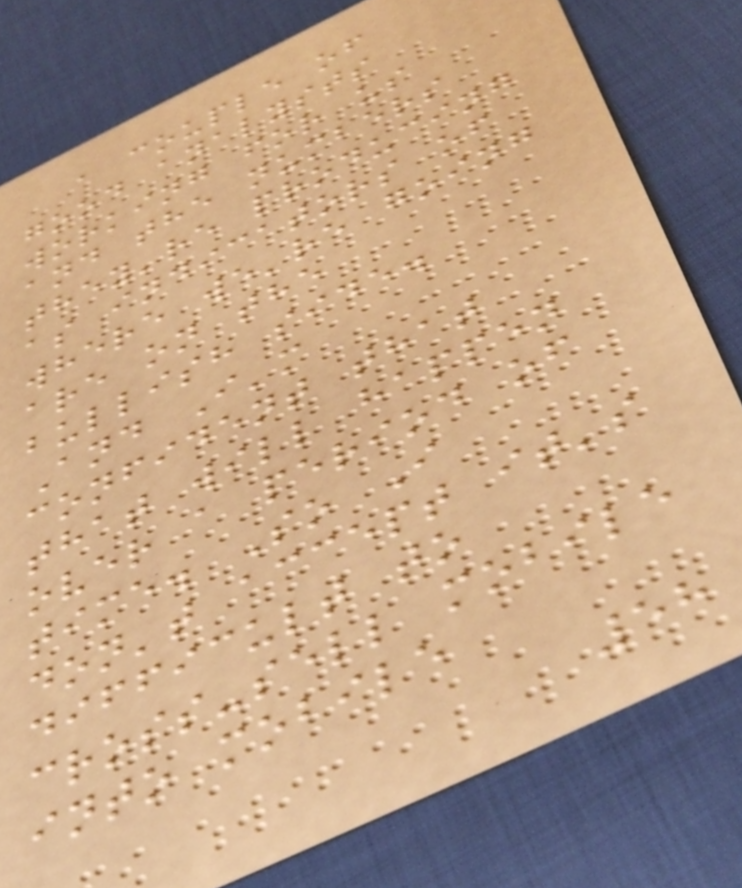a couple of
good analysts
working for us
and the numbers
they're producing
as indicators of
where we're going
are on the
bullish side.
And I'm
confident that
that will happen
over a period of
time. So I
don't accept it's
difficult to
cross-sell mobile
into mobile
58
